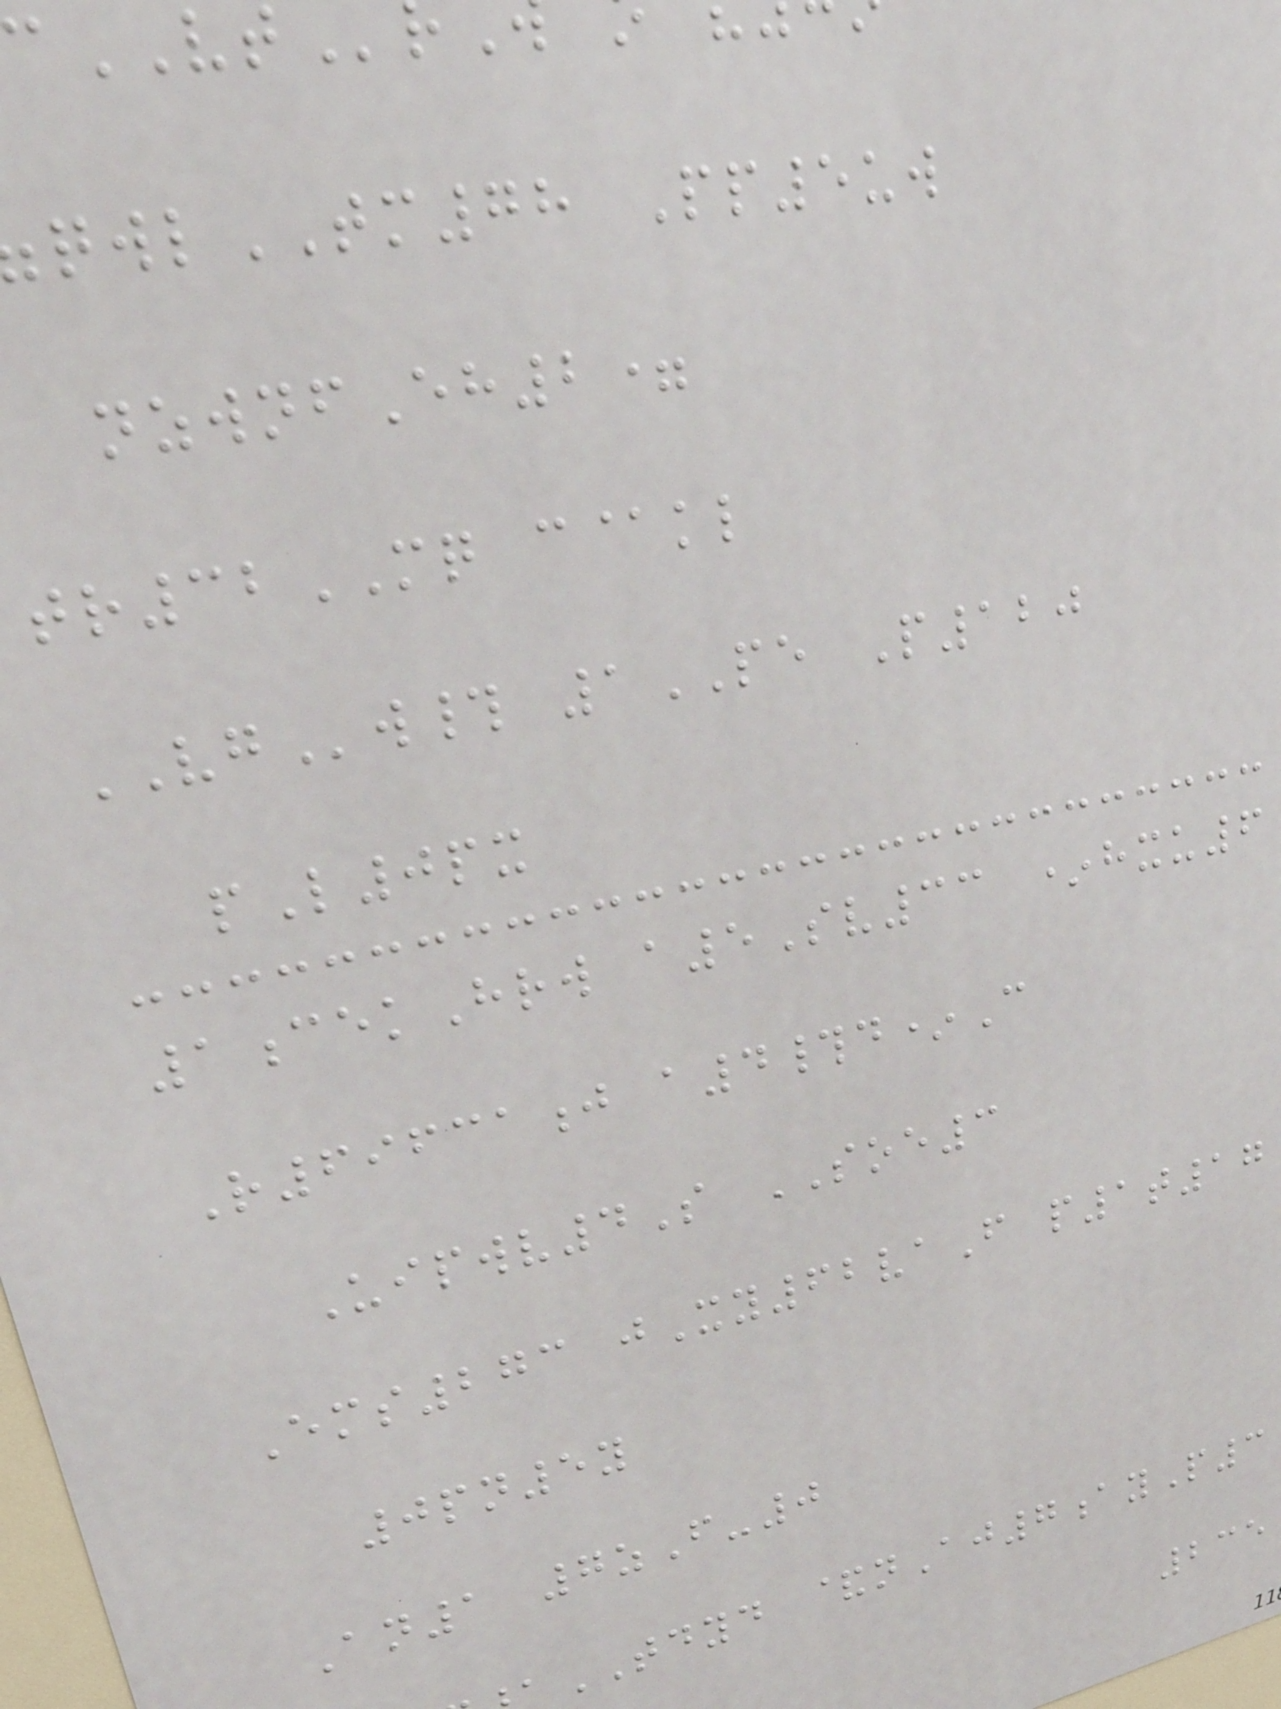qwlTM78 Pp5uw
nzwnfEh2=
tr32MQ c@kl
VGw# 1PE P120
pL0px
1cekHrw a5Sv33 *hxu6
R69631j a4#d*C
Uipwv4S SOE3
Ems273 jXy62vaF p1t17
0pn5y
An1 7zF-0
TDYD &nAj7ayP3
235
